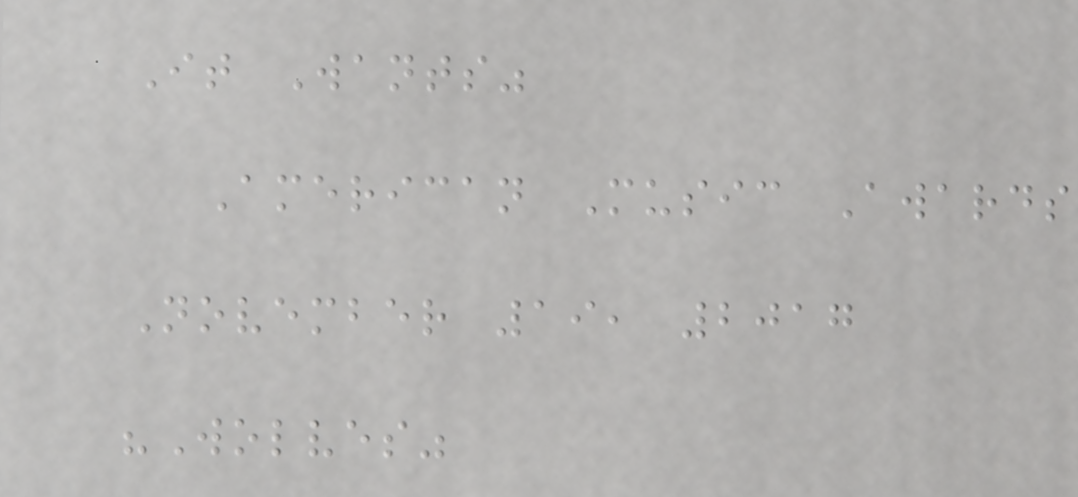It Wants"
American Music Awards
November 19, 2017
"Wolves"
